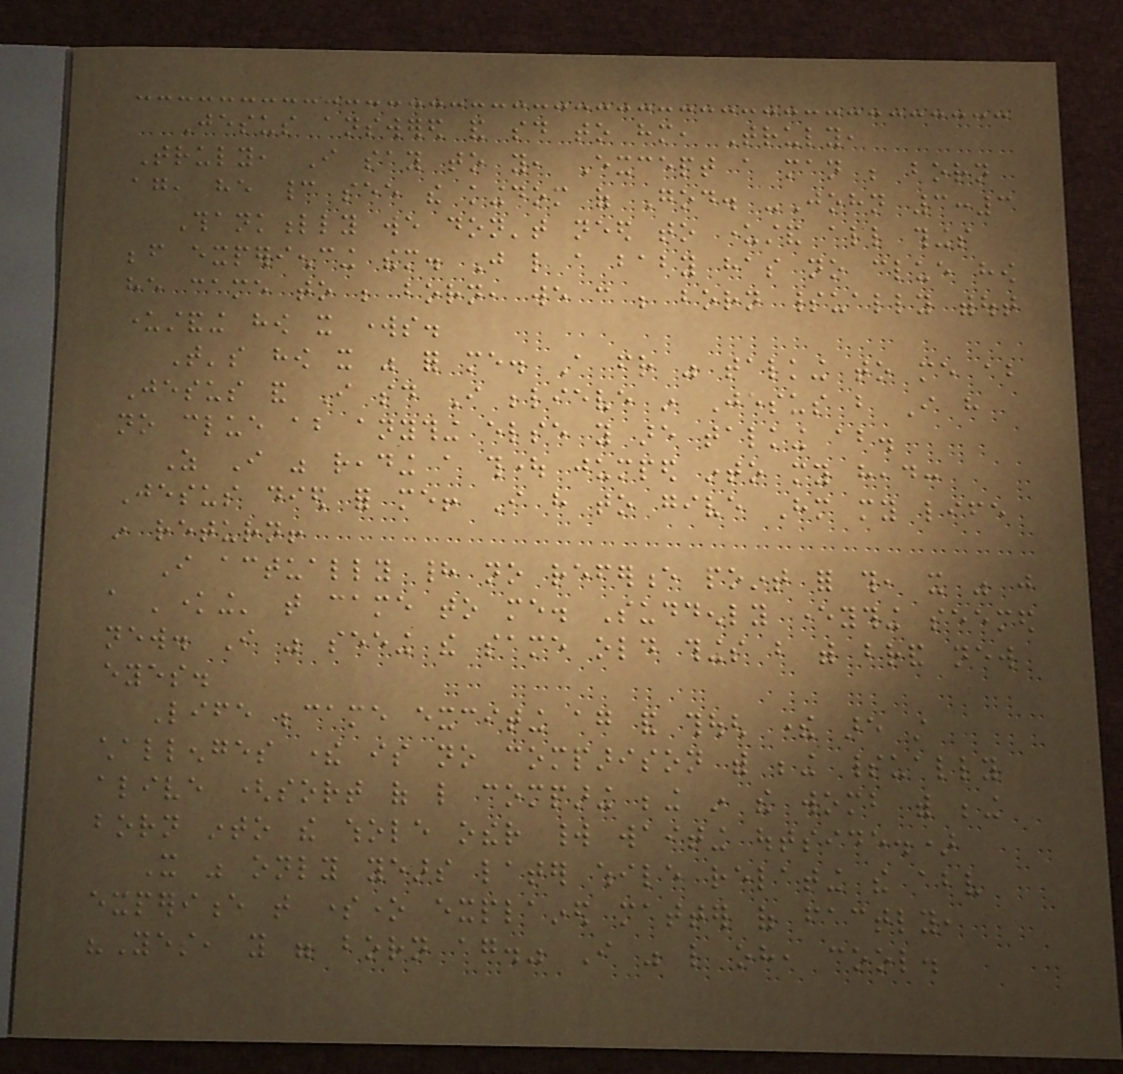Jesus answered and said to him, Truly,
Truly, I say to you, Except a man be born
again, he cannot see the kingdom of God. -John 3:3
Thankfully we don't need to understand all things
before experiencing them. Just like a baby has no clue how
he came to be born, we can be born spiritually without
understanding how it works.
That's how it was for me. A friend was talking to me about
Jesus and I said I believe in Jesus but I have
no clue about anything else you are talking about.
As I was reading a thought jumped into my head:
Jesus died for me! I have to give Him my life
in return!
I actually had no reference point for this, it was just
a 'knowing' that came to me. Suddenly everything seemed
new. I was seeing the same old things but with brand new
eyes.
Life became exciting again and though there are still
challenges there is no comparison with being spiritually
alive (sort of like comparing being in the womb with being
born into the whole other world waiting outside.)
It was only years later while relating the above
experience that someone explained matter of factly,
"Yes, you were born again." I was like oh, cool.
